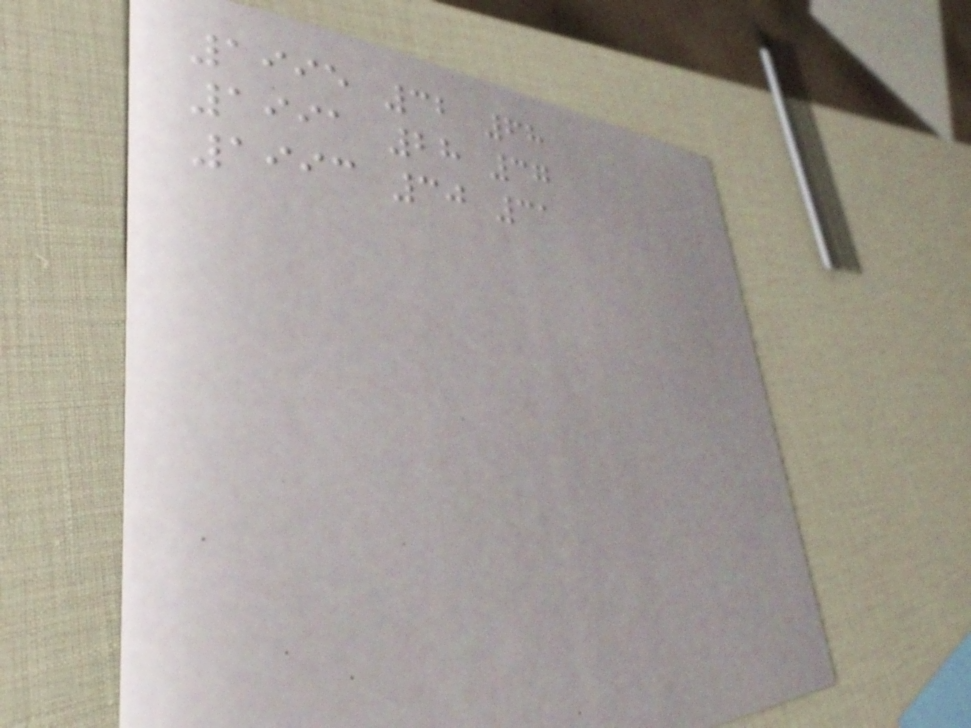1995 32 68
1991 28 37
1993 30 31
